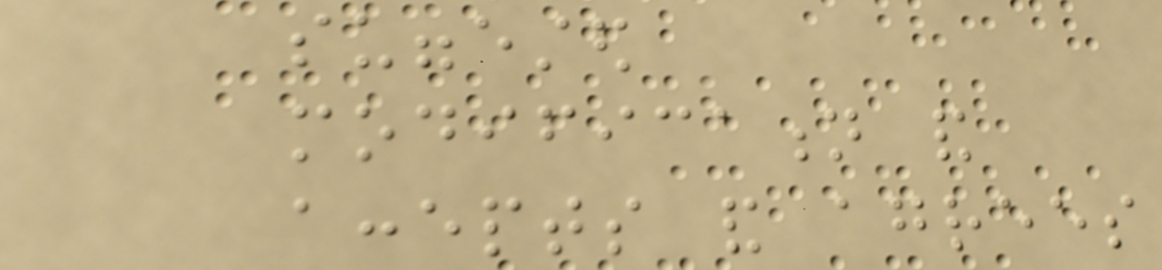suggested
modification and
accepts and agrees
